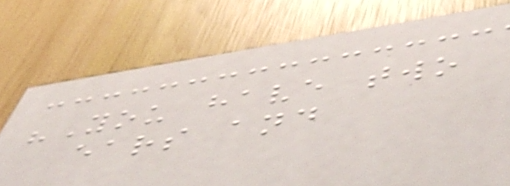"You have two
ears and
